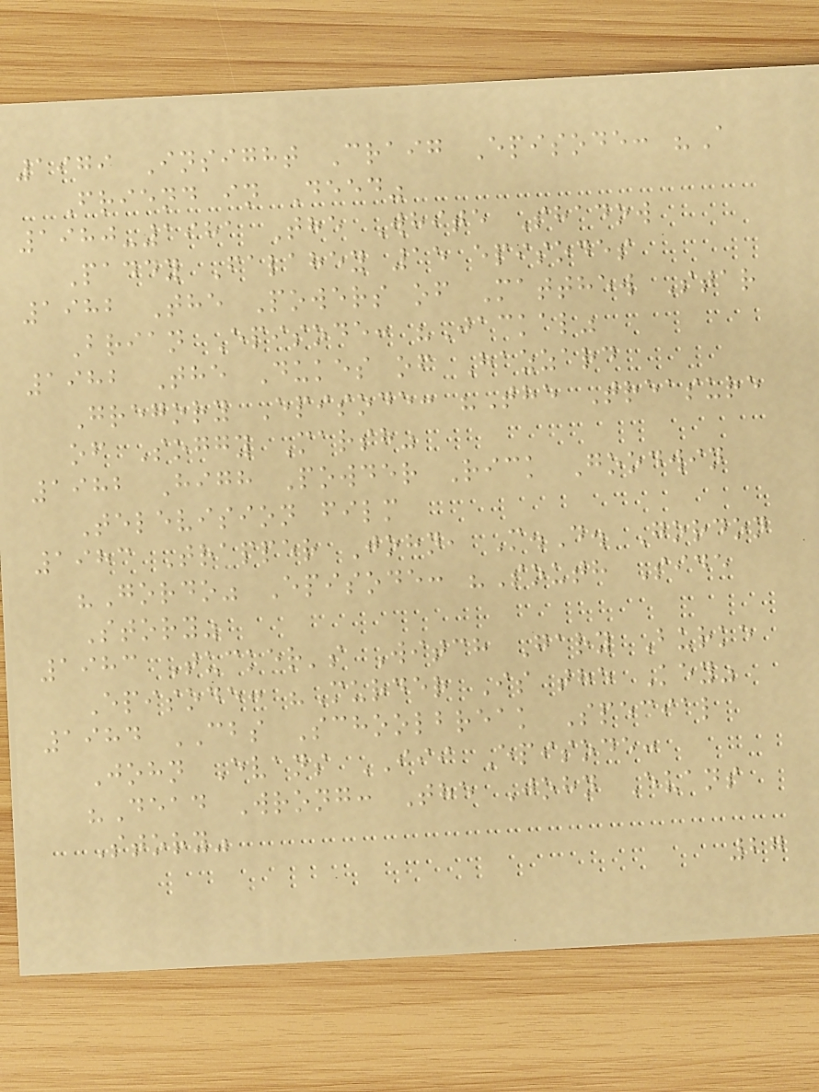1979 Insight Craig Episode: "A
Friend in Deed"
1980-1981 The White Shadow
Paddy Falahey 15 episodes
1982 The Powers of Matthew Star
Brian Episode: "Jackal"
1982 The Dukes of Hazzard
Gregory Episode: "The Treasure
of Soggy Marsh"
1982 High Powder Rick Goodwin
Television film
1983 Trapper John, M.D. Gordon
"Gordo" Episode: "South Side
Story"
1983 Tucker's Witch Gary Burke
Episode: "Murder Is the Key"
1984 CBS Schoolbreak Special
John Evans III Episode:
"Dead Wrong: The John Evans
Story"
27
